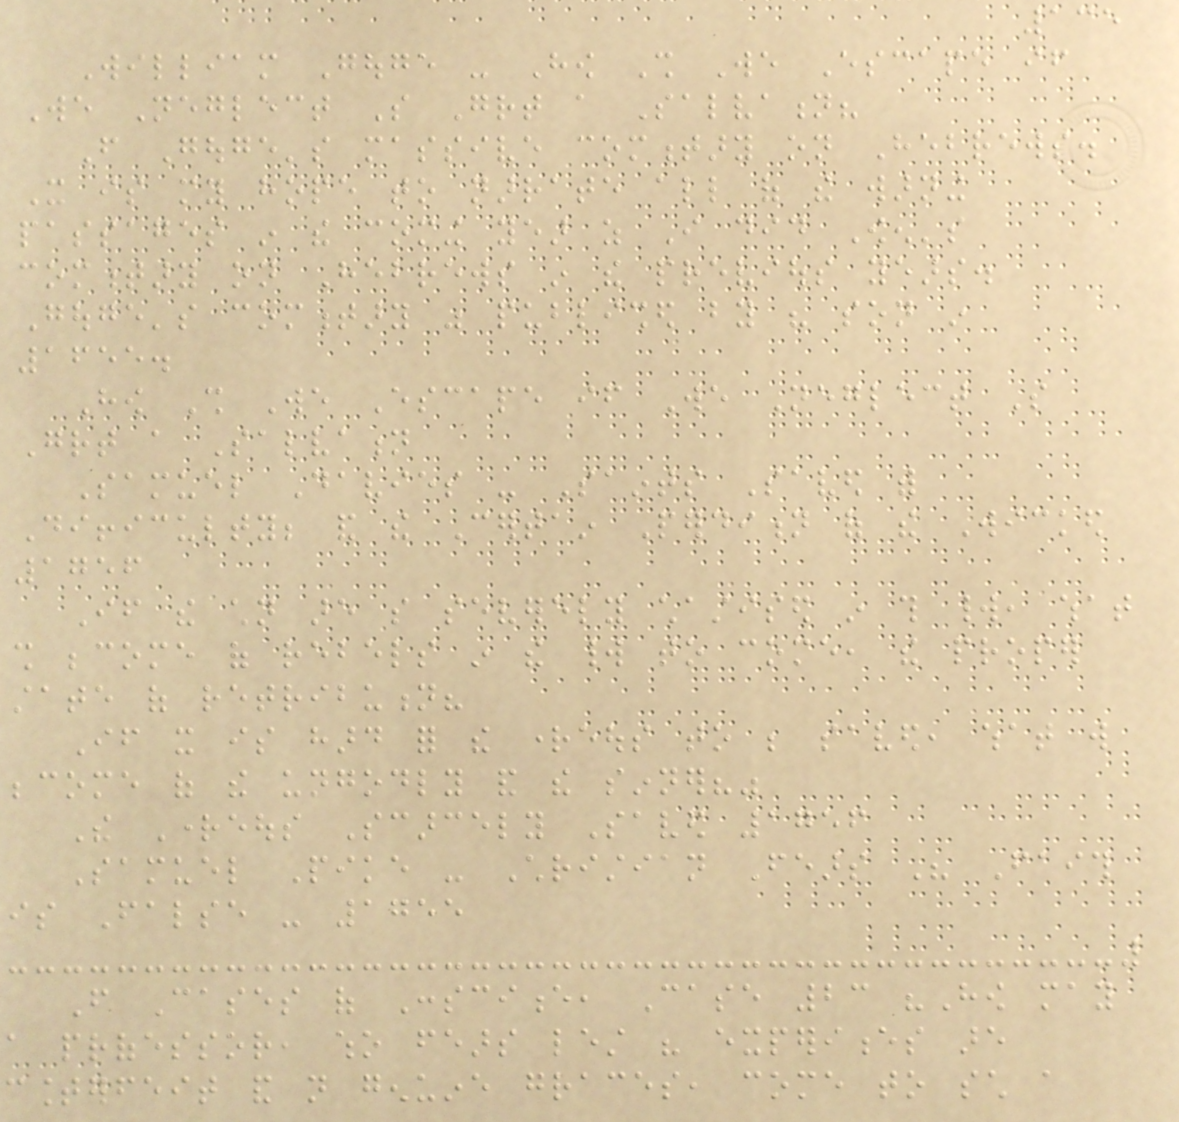135
William Gouge - How Shall We Escape if
We Neglect So Great a Salvation?
From Gouge's massive commentary on Hebrews.
It is my hope to narrate all of the warning
passages in the coming year as I did Owen's
commentary on Hebrews in the previous years.
Gouge's commentary was published by his son in
1655.
How Shall We Escape if We Neglect So
Great a Salvation
Samuel Davies - Saints Saved with
Difficulty; and the Certain Perdition of the Wicked
1756
If the children are so severely chastised in this world, what
shall become of rebels in the world to come, the proper
state of retribution?
If it is hard for the righteous to be saved, what will
become of the ungodly and the sinner?"
The Righteous Scarcely Saved 1756
Samuel Pike - Christian Fears His Faith
is False - 1755
From Cases of Conscience, Case 23 "How may
a professor, who fears lest his experiences are
counterfeit and not genuine graces, come to such a
